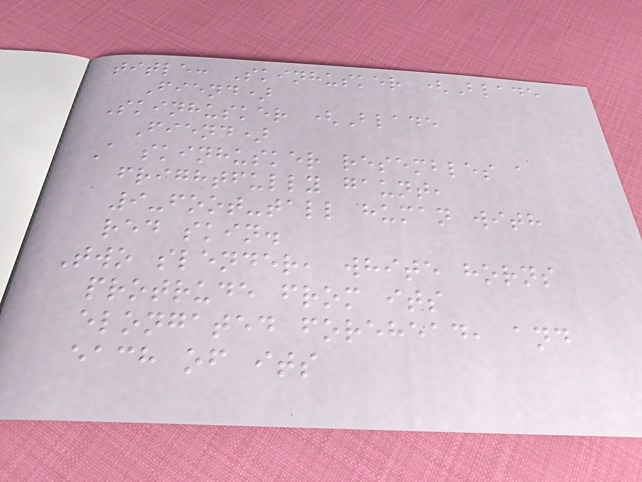title: Skinhusker (Blade
Fiend)
Skinhusker (Blade
Fiend)
A skinhusker resembles a
frightfully gaunt,
9-foot-tall human with
red skin.
Two slender, white horns
protrude from its
elongated forehead, and
each of its
